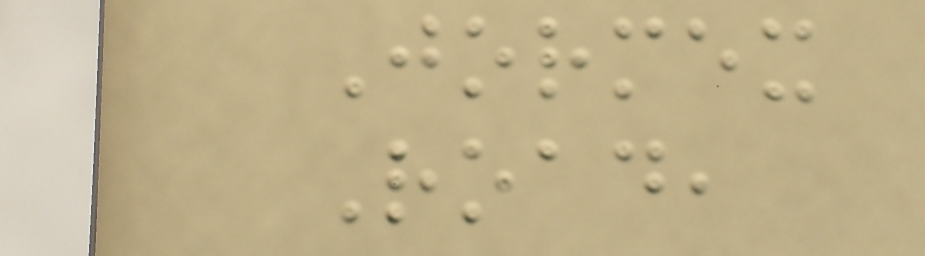Jormex
Road,
